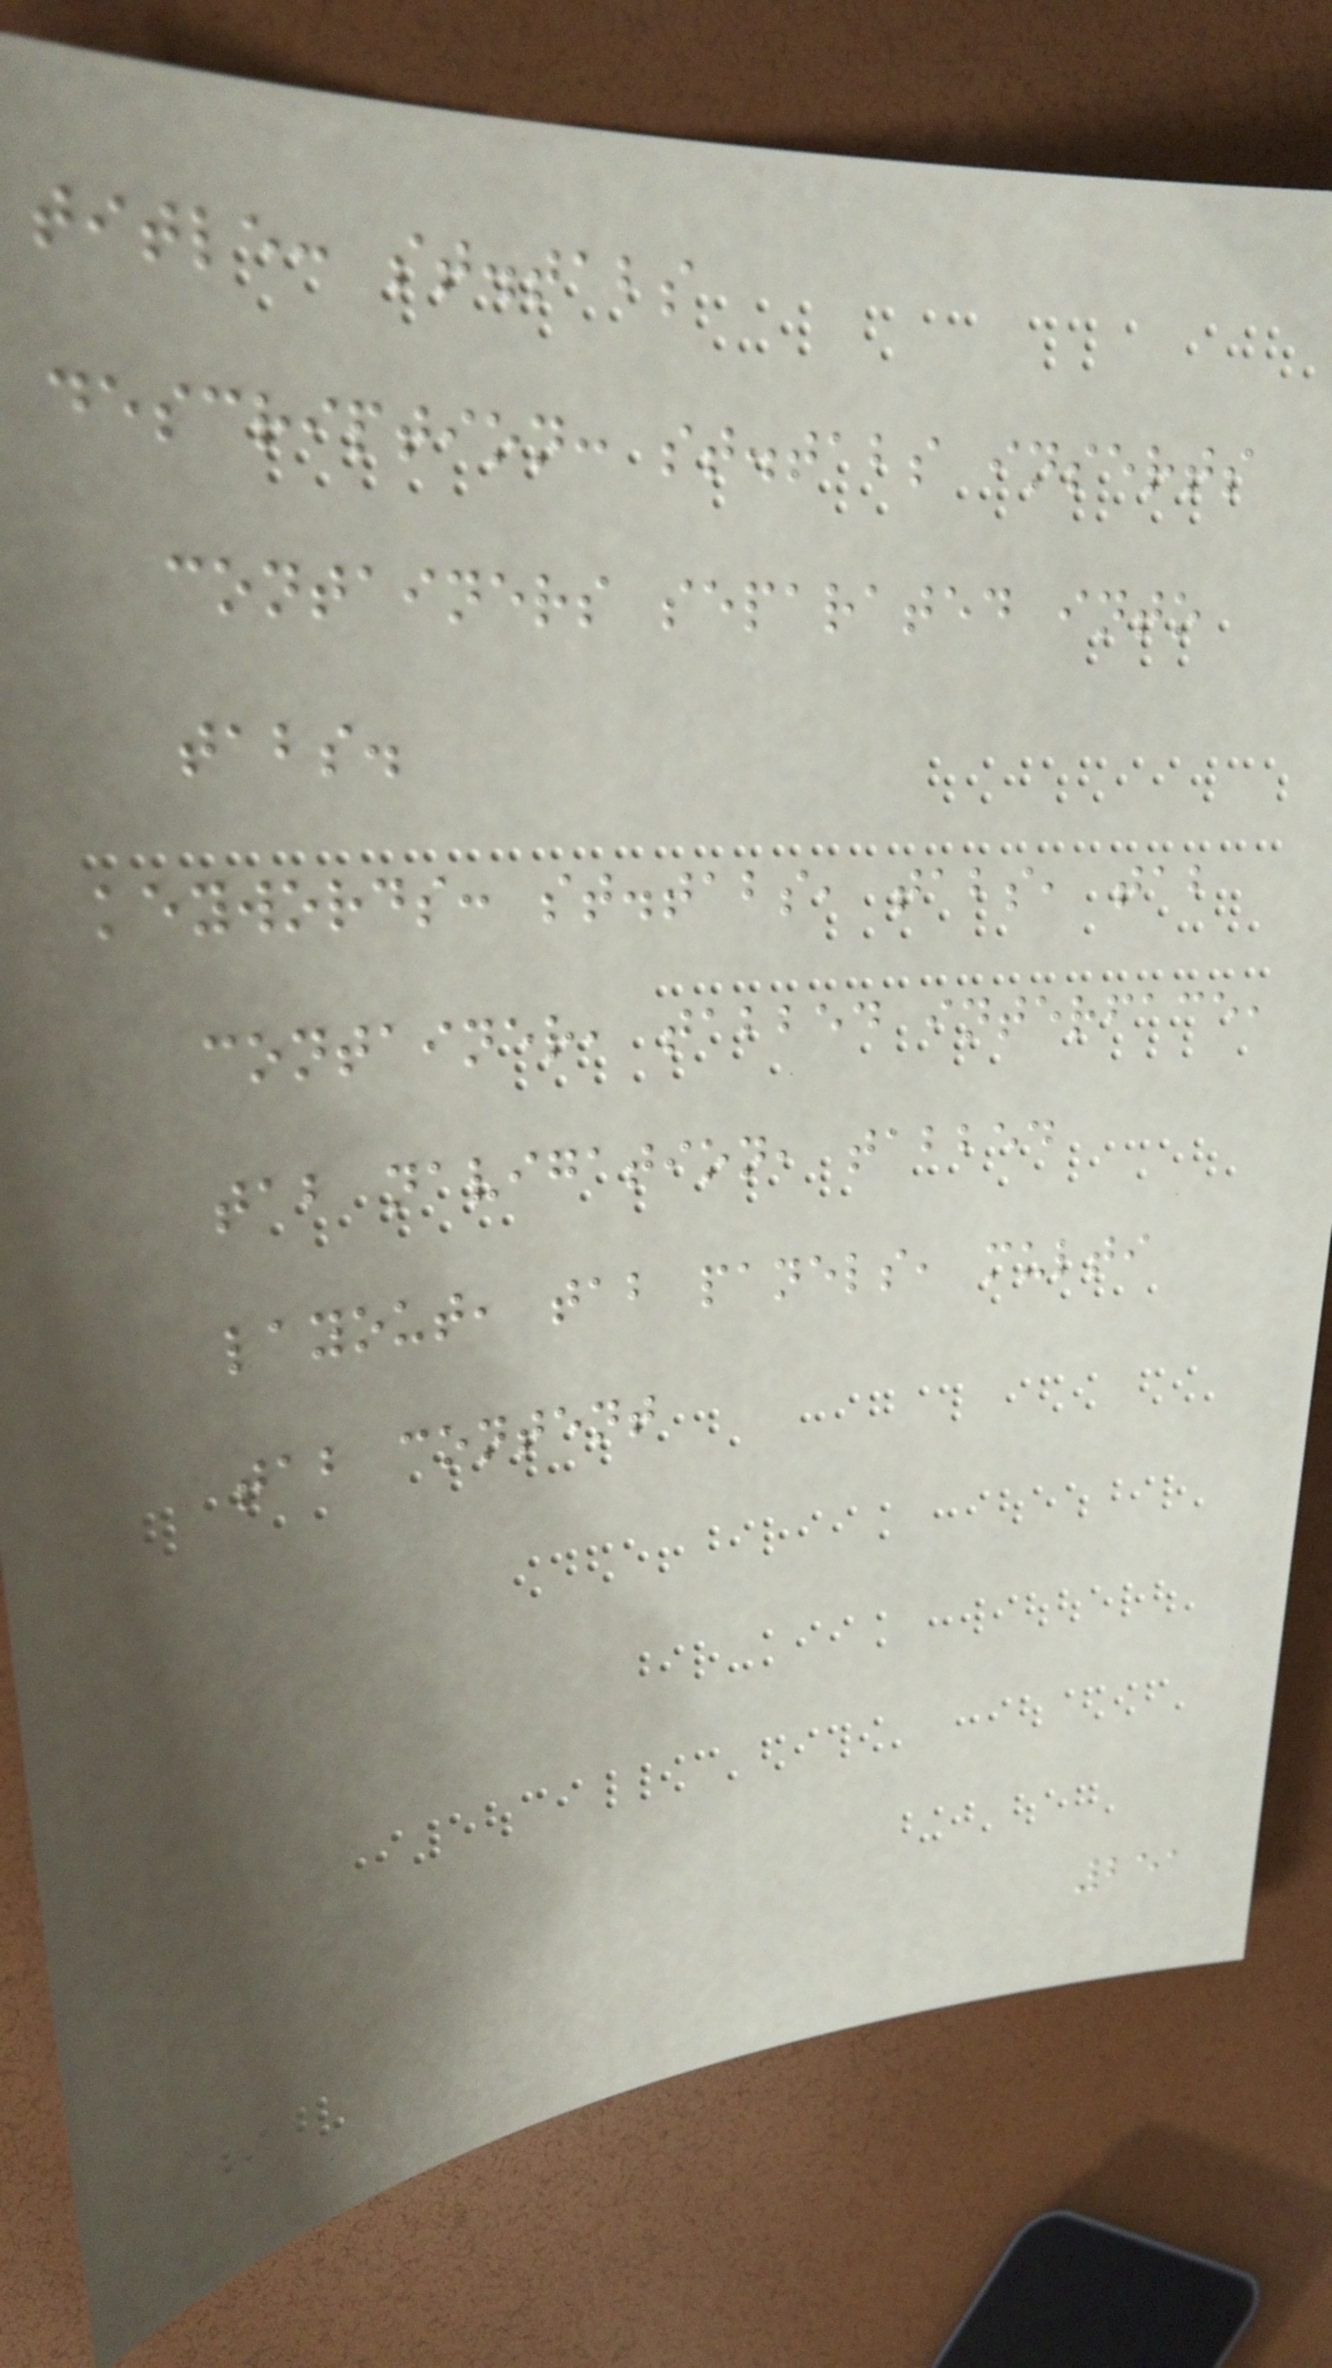title: st.tabs
description: st.tabs inserts
containers separated into
tabs.
keywords: st.tabs, tabs, tab
container, tabbed interface,
tab navigation, tabbed
layout, tab panels, multi
tab content
251
